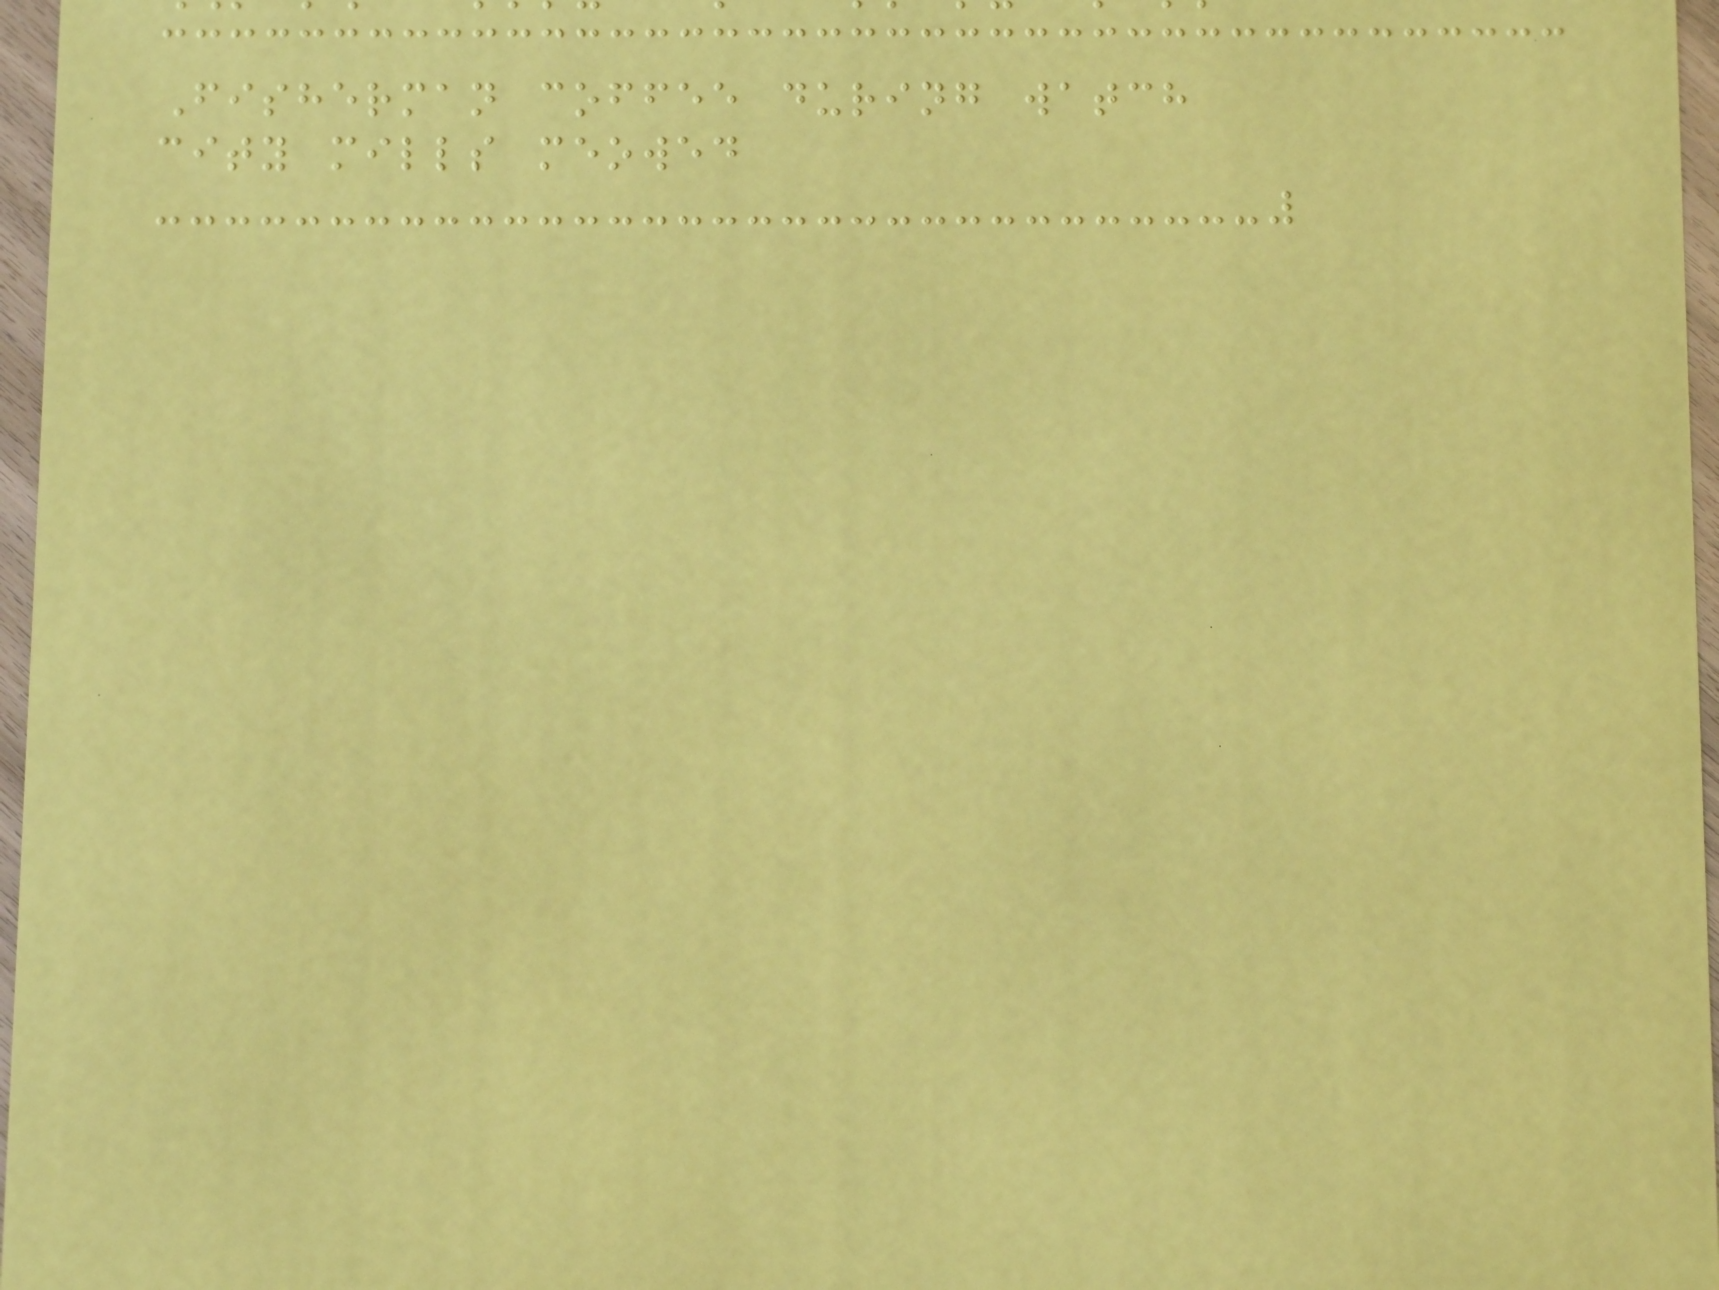Fisherman coffee during watch
city mills meowed
